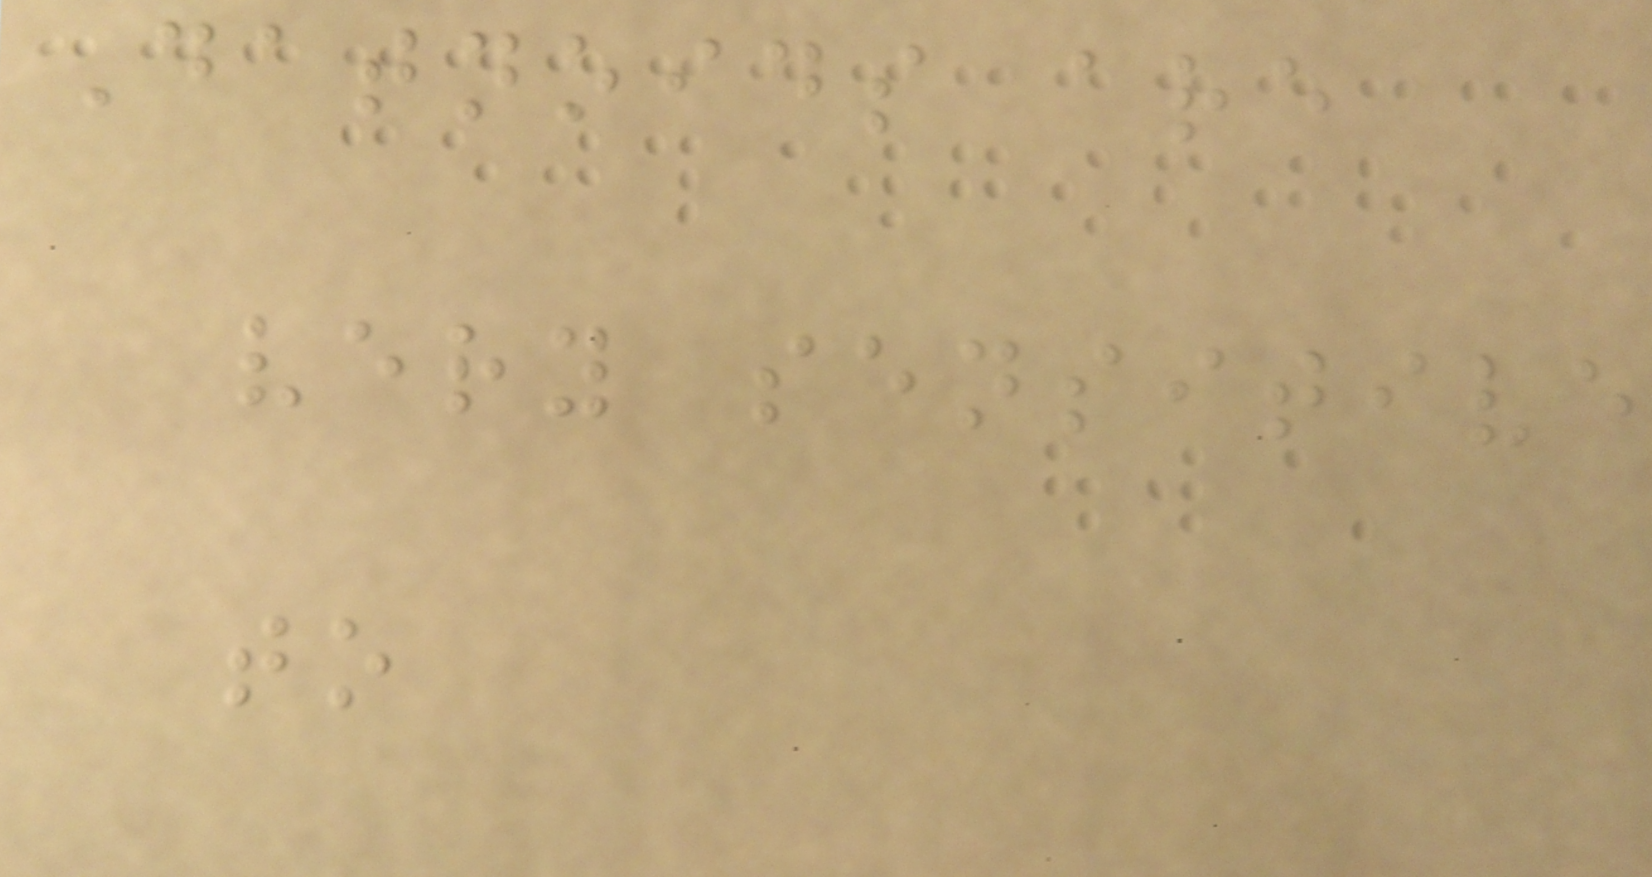Datnoids are
very sensitive
to
